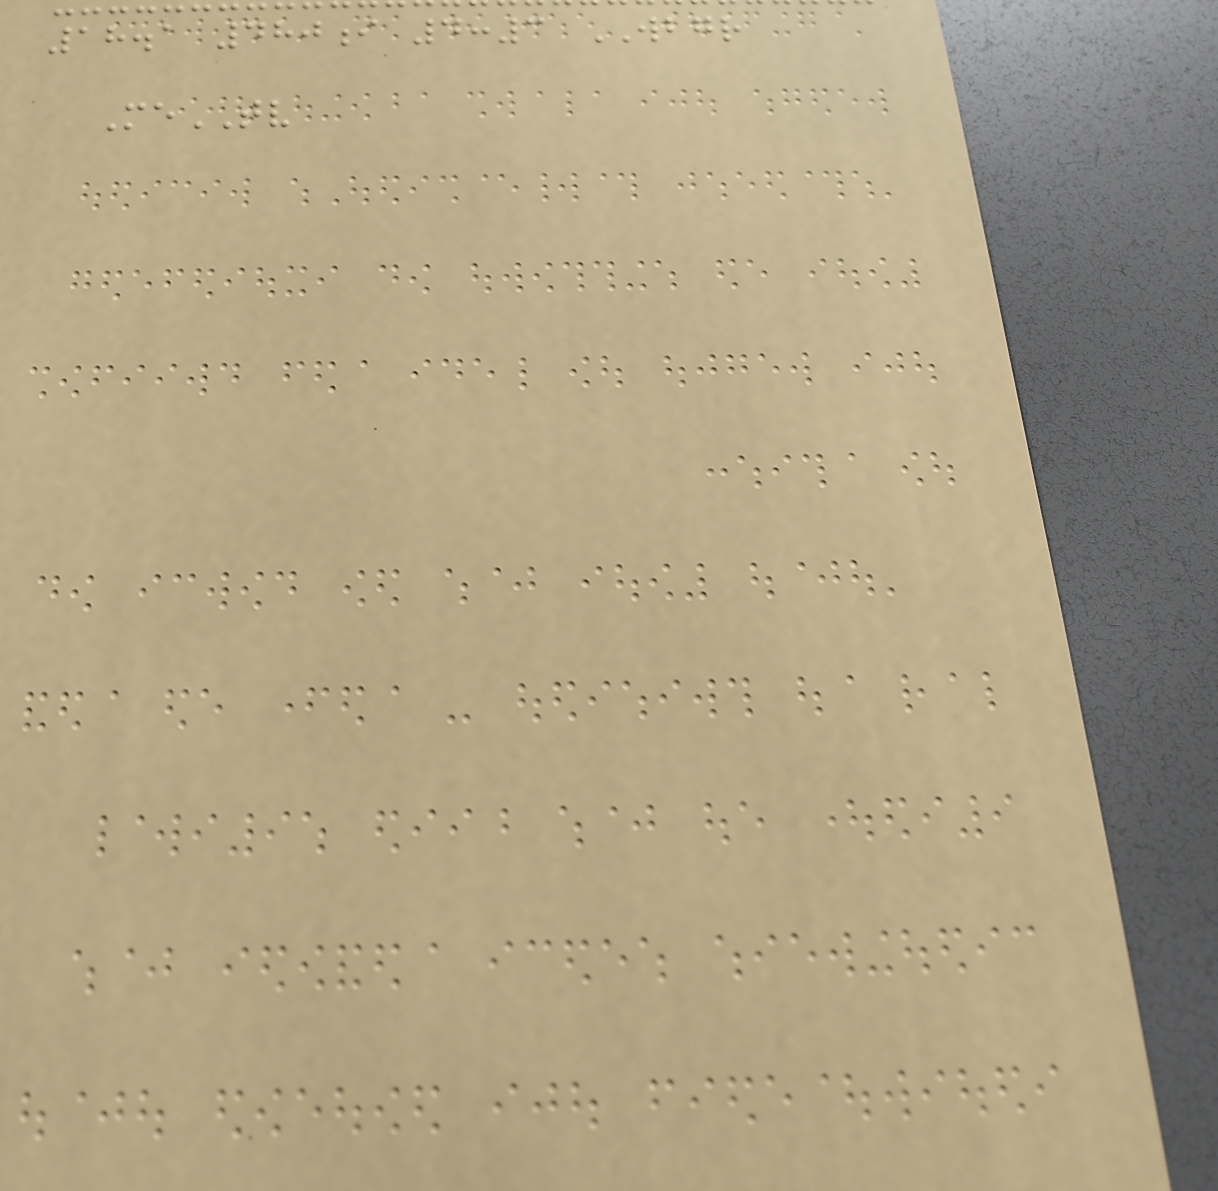18.1 480i 4:3 WBGR
MeTV
